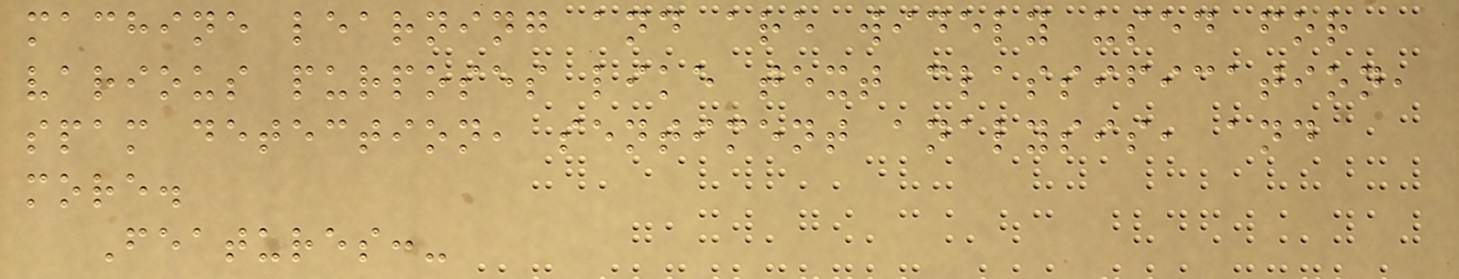machine learning and are widely used for
various purposes like text classification,
spam detection, sentiment analysis, and
more.
Features:-
